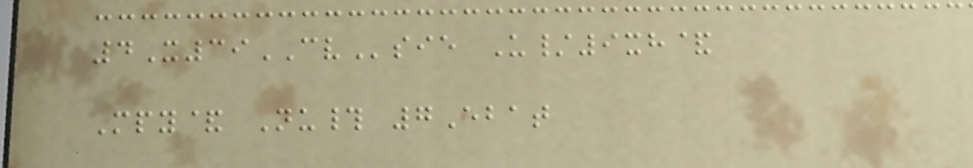4X39CVsie U/9xh&
Mpy& Nu# 7Ebat
